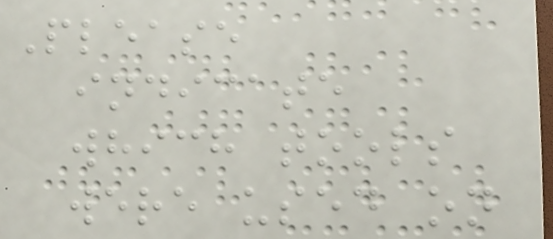Please
indicate
which tools
were used on
